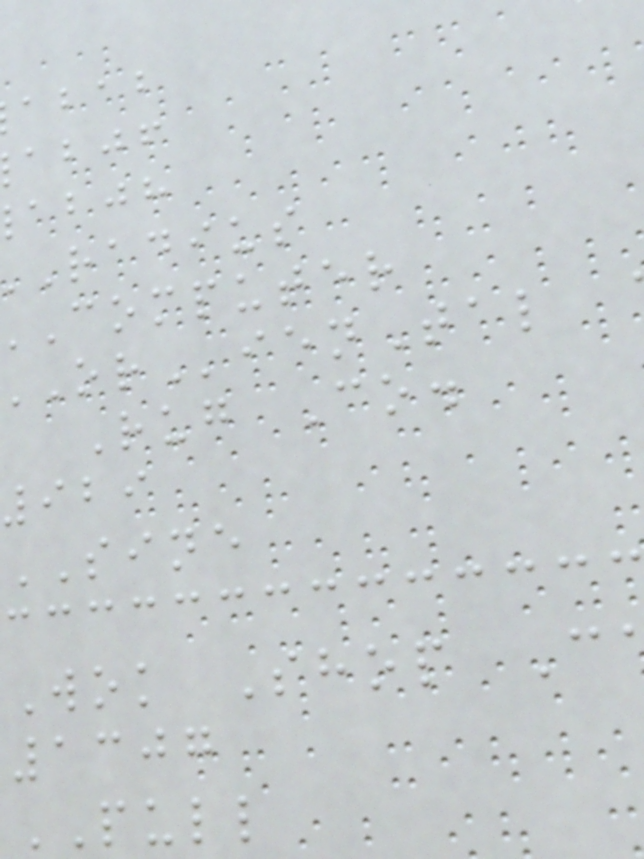abab
abjf
abjh
radius
computer
ienTal
Rug Co.
929
SINE
Wok Shop C
1307
PULL
